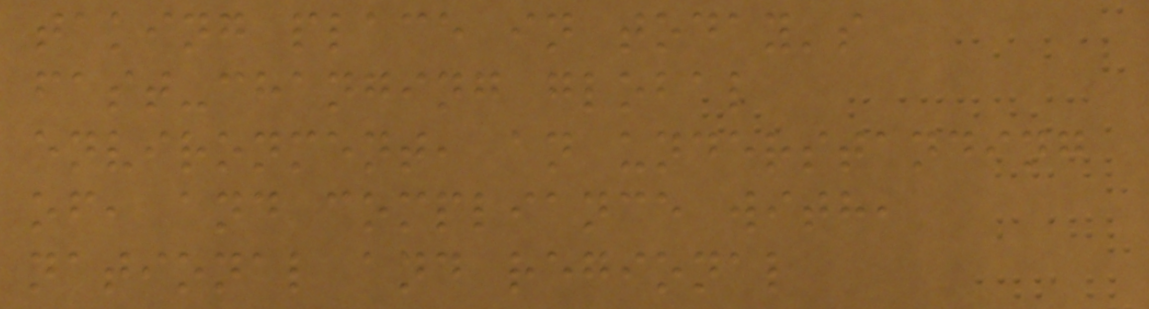taking place in today's
fast-changing global
environment, an understanding
of, and compliance with,
national and regional
